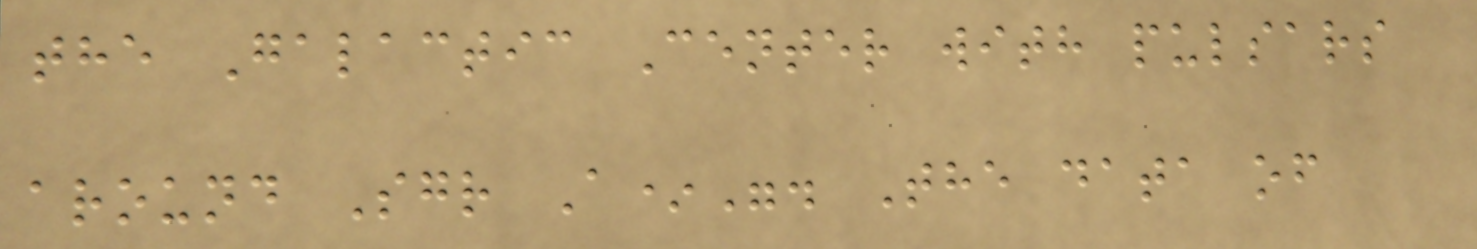the Galactic Center with pulsars
around Sgr A*". The data of
